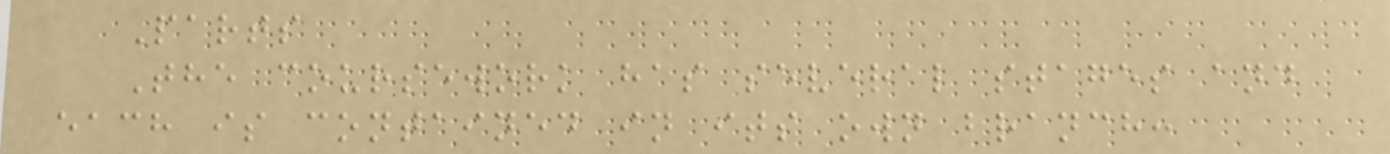Parts
The coursework has several stages and
each is contained in its own branch:
